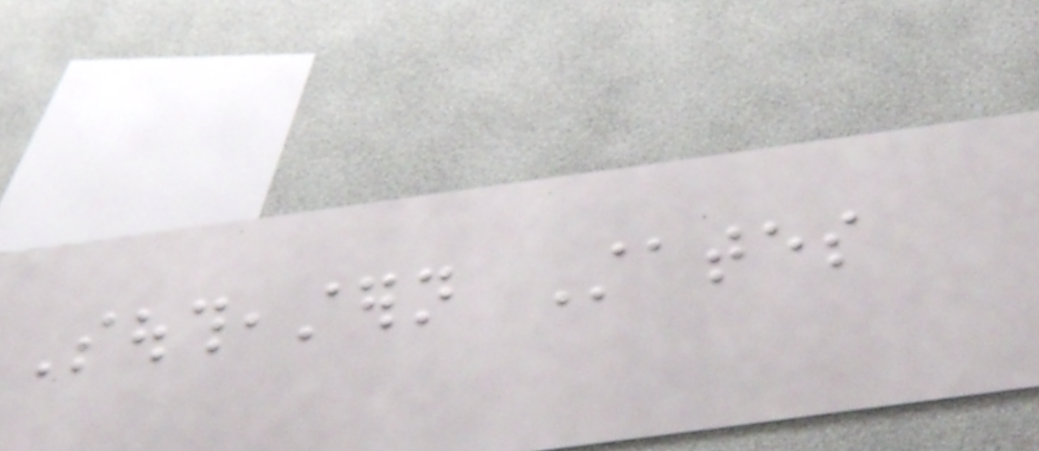Southeastern States
